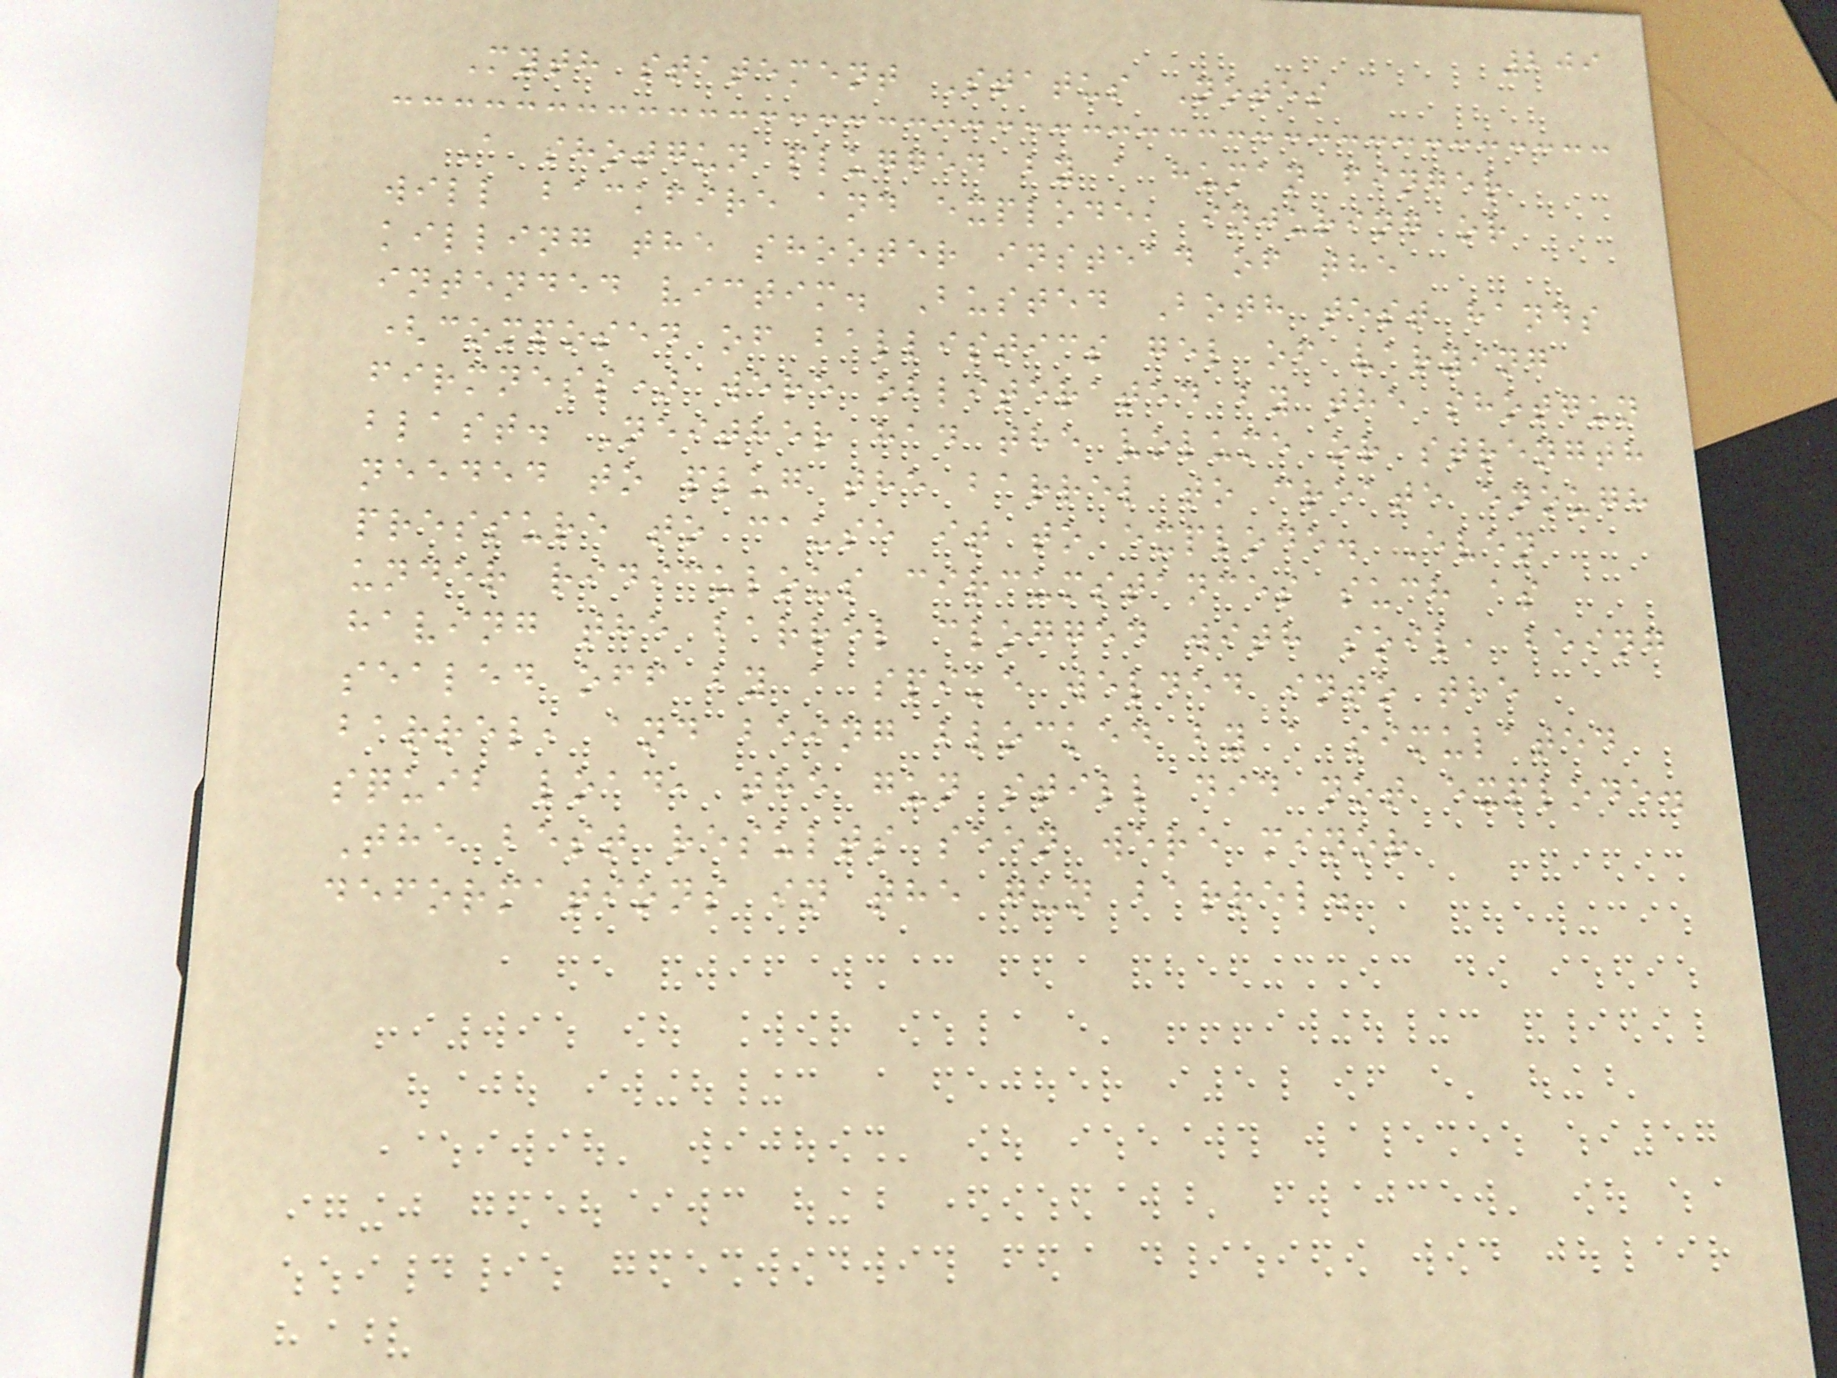209
Myth statement Status Notes
A shotgun plugged by a human finger
will backfire and explode, injuring or
killing the shooter instead of the
intended victim. Busted Both test hands
(composed of ballistics gel of varying
firmness) were obliterated by the shotgun
blast. Neither had the volume or strength
needed to plug the barrel to create enough
pressure to cause it to explode. Even
under ridiculous circumstances such as
having the barrel clogged with soil, being
sealed off by a spike welded into the
barrel, and being blocked by a simulated
squib load, the gun still did not explode.
The best results seen were minor
deformations in the gun barrel.
